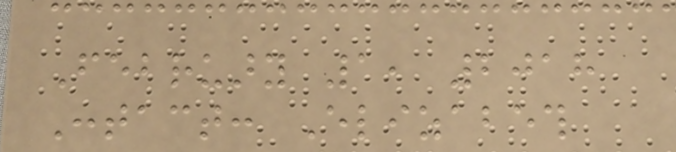February 1, 2018
Contact: Elizabeth
